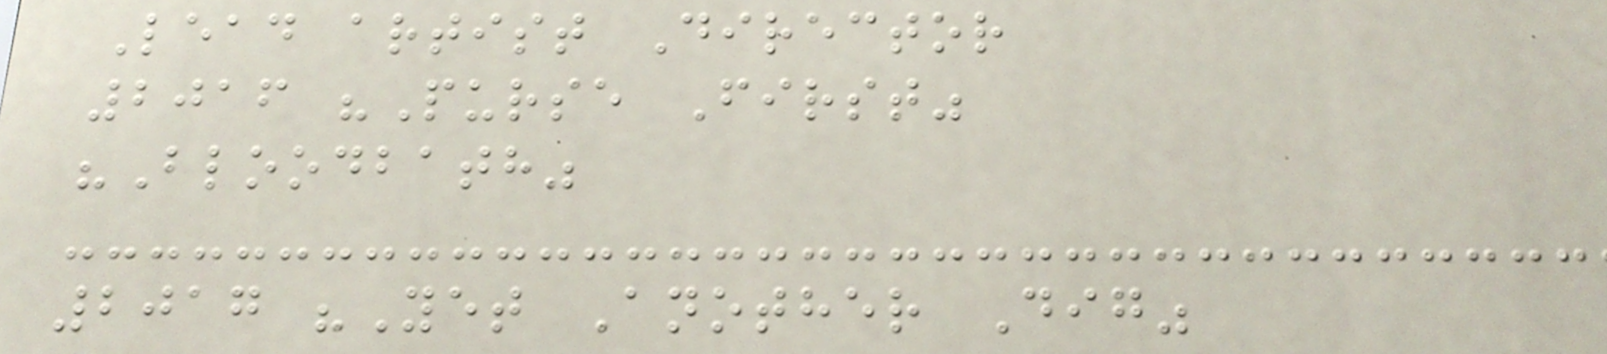Lead artist Director
2016 "Purse First"
"Bloodbath"
2017 "Yet Another Dig"
